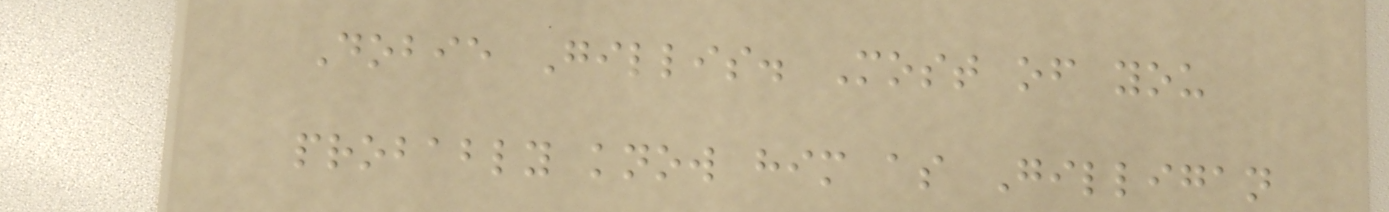Dobie Gillis. Most of you
probably know him as Gilligan
